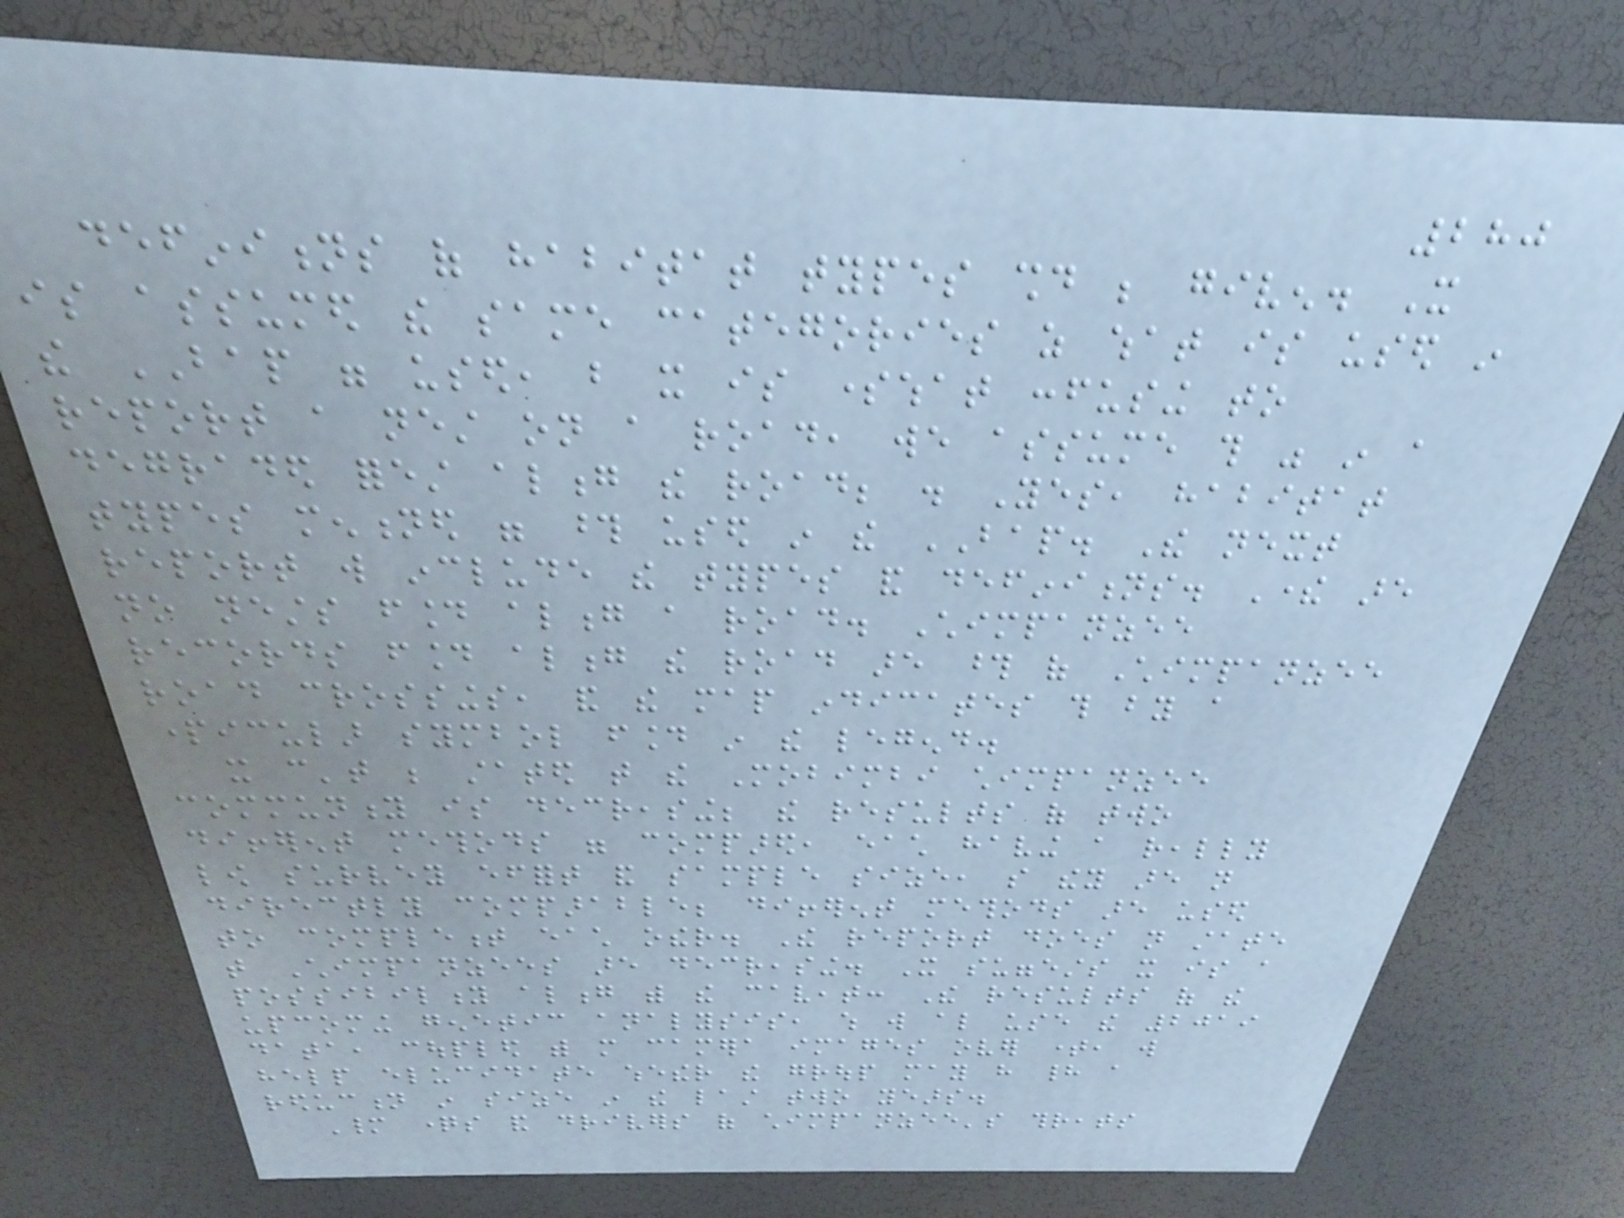280
definitions of habitat types should be given. It
is assumed the same categories as what is used in
the BAP were used, but it is somewhat confusing to
report a nest on a road, we assume this was in a
degraded forest along the road; . Yes, habitat
types mentioned were those used in the BAP. The next
report will include the types and definitions. There are
no nests found along a road. Chimpanzee
records found along the road are those of Chimpanzee
road crossings, and the map indicates this by a
particular symbol found in the legend.
it can't be stated that the Mobimbi chimpanzee
community is decreasing; the results of two
different methods were compared, each having a really
low survey effort and sample size, so they are not
directly comparable; different methods are used
to complement each other. The report does not state
that Chimpanzees are decreasing. It suggests it is a
possibility along with the caveat: The results of the
upcoming genetic analysis, which will also use the 2019
data, coupled with more camera images over time, will
help elucidate whether the group may have had a
reduction in size in the last two years.
Many questions and drivers of chimpanzee's threats
